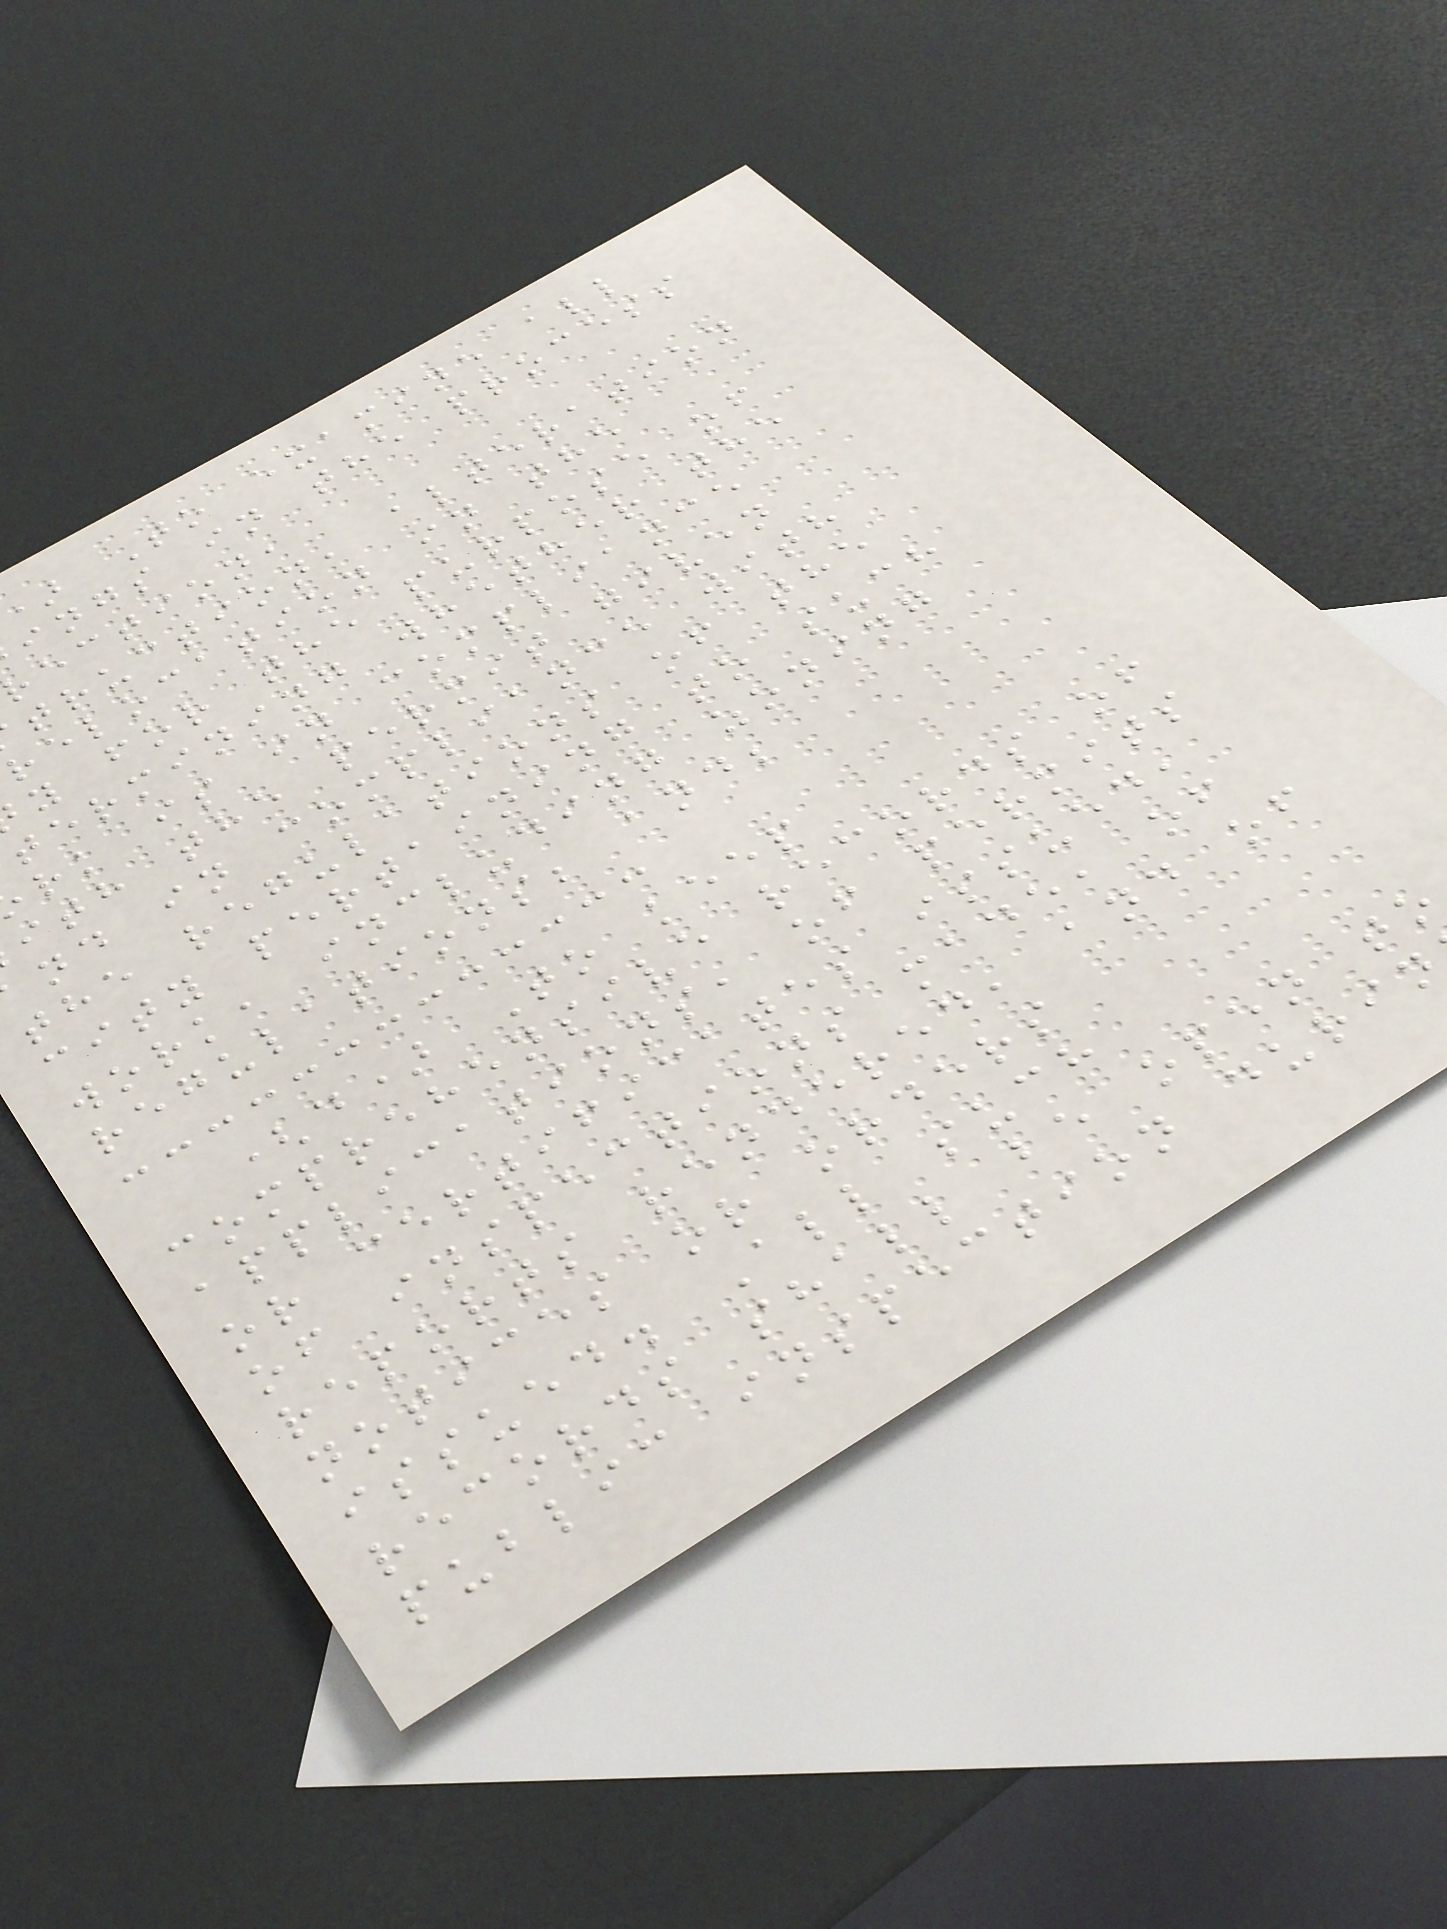To examine all
ings in the process
rection,
truction, alteration
relocation in the
y for the purpose of
termining whether the
rk is in compliance
ith the permit given
nd in compliance with
the regulations of the
city pertaining to such
work, including zoning
regulations; and;
(d) To keep
comprehensive records of
applications, of permits
or certificates issued,
of inspections made, of
reports rendered, and of
notices or orders
issued. All such
records shall be open to
public inspection durin
